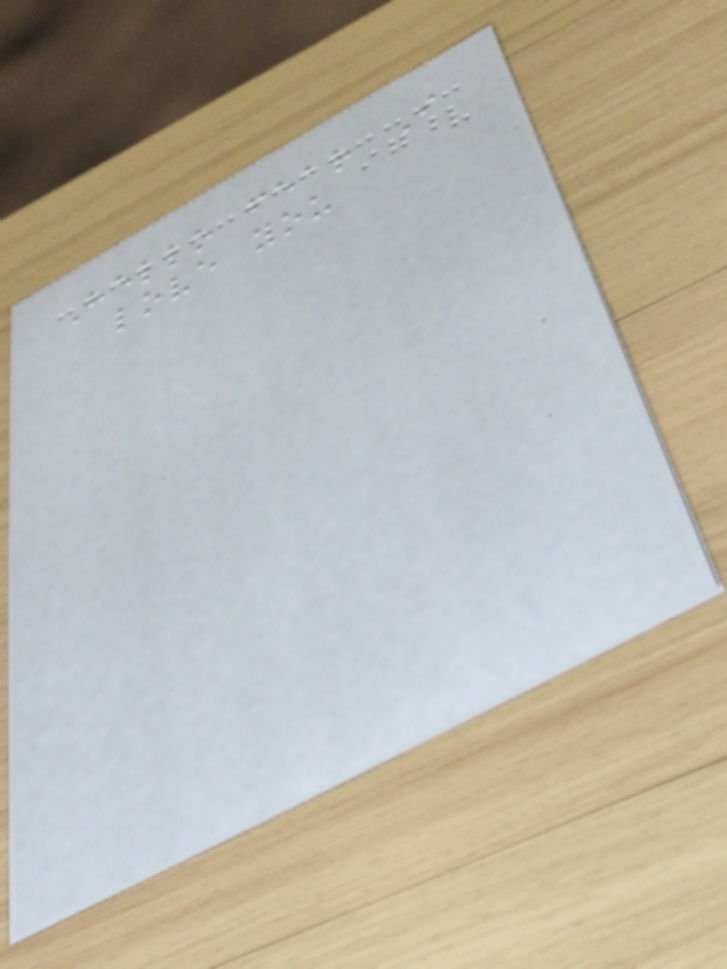Hello fear I
love you
